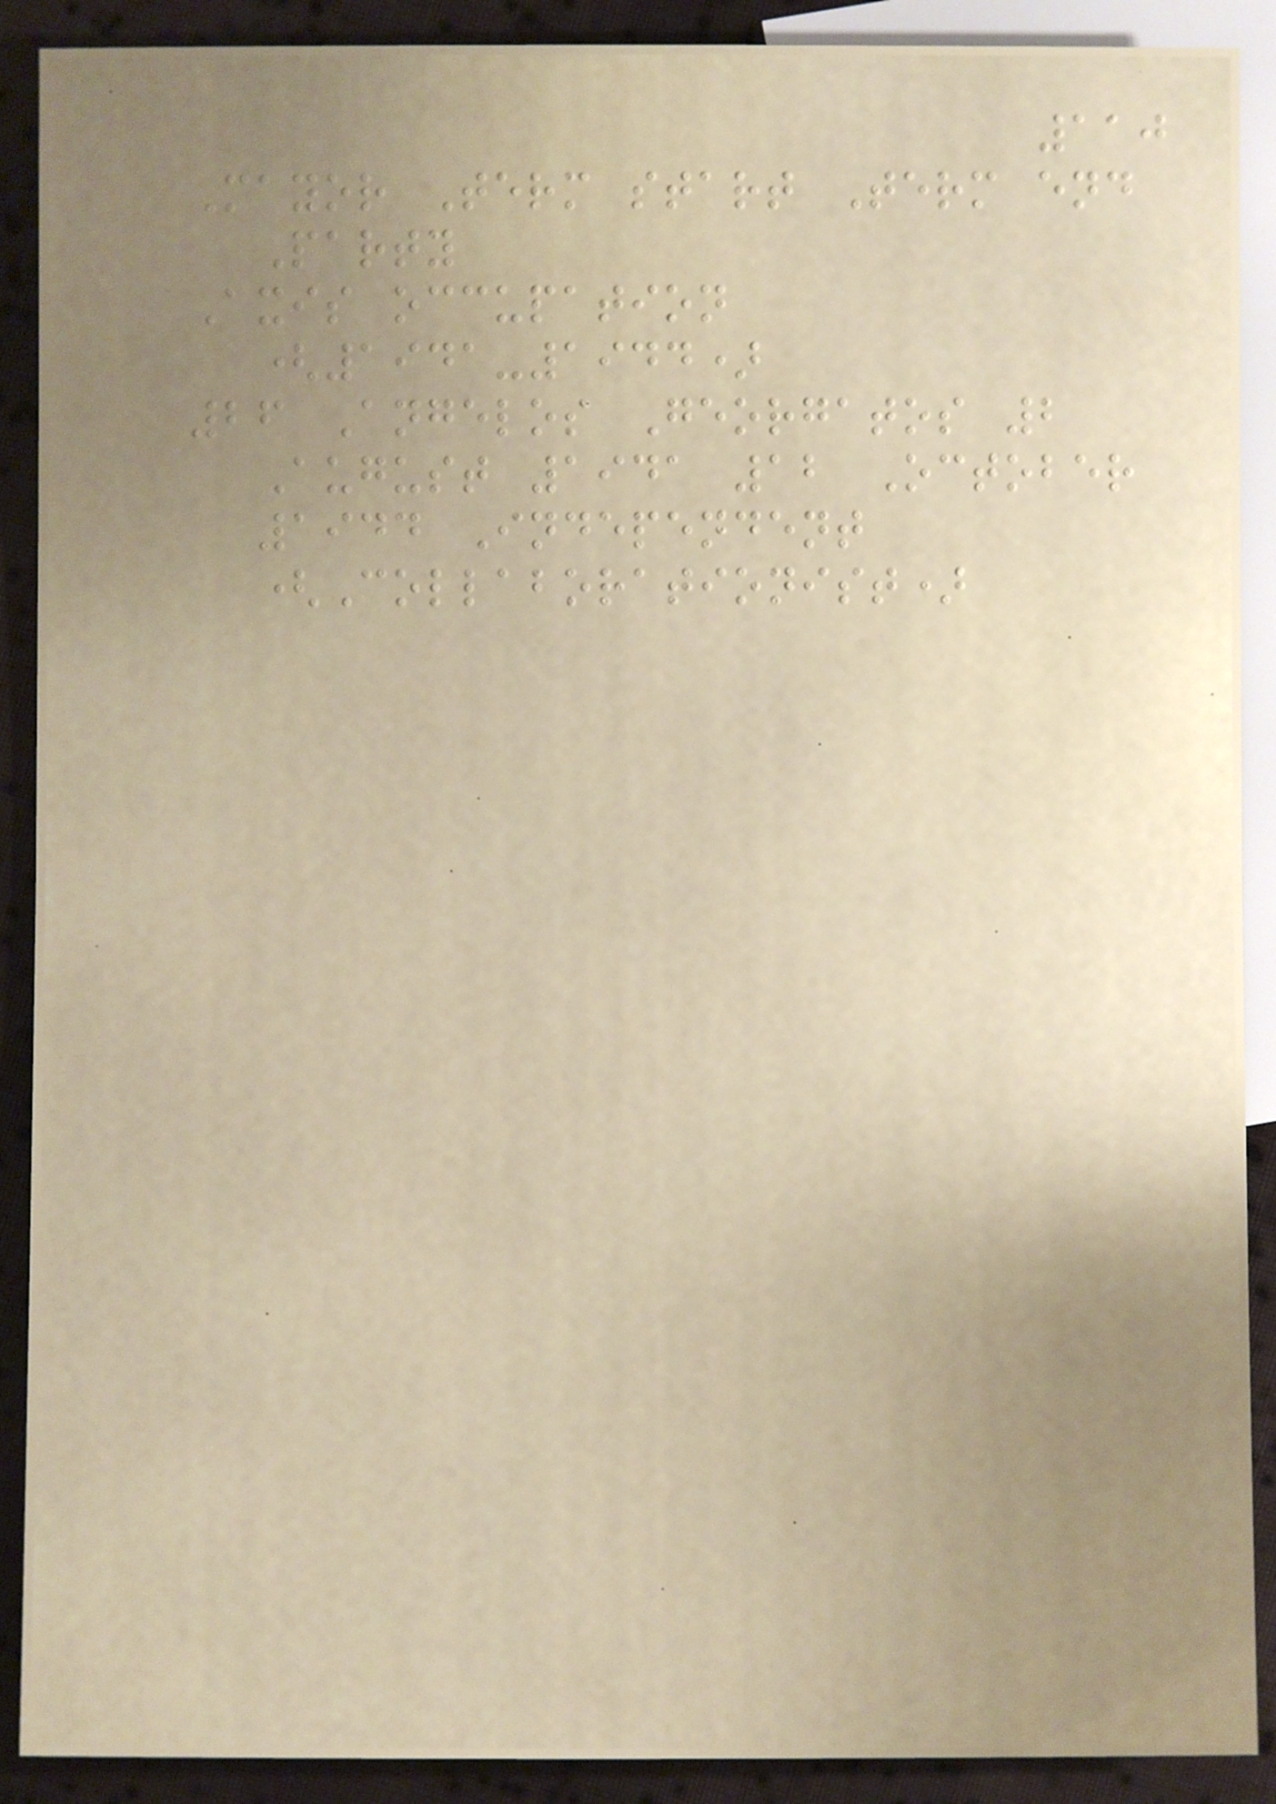110
Mayor Term start Term end
Party
Axis occupation
(1941-1944)
26 Angelos Georgatos 2
August 1941 12 October
1944 Independent
(Collaborationist)
